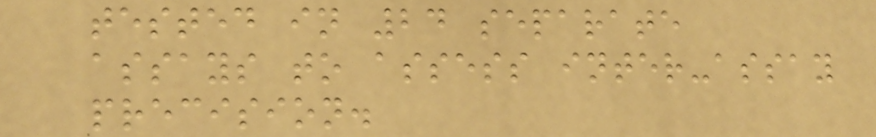tested in 24 separate
assays to assess inter-assay
precision.
